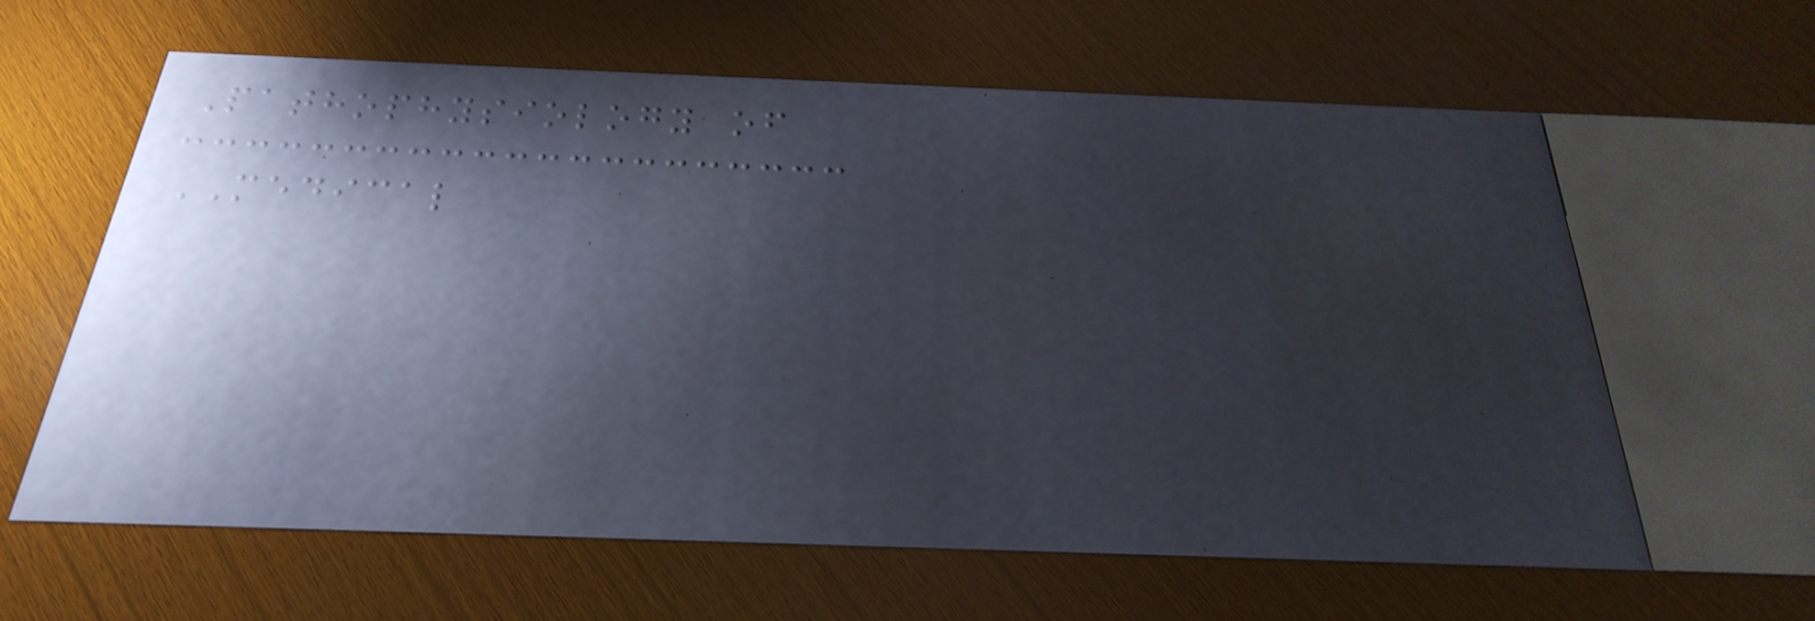Pathophysiology of
MEDICAL
